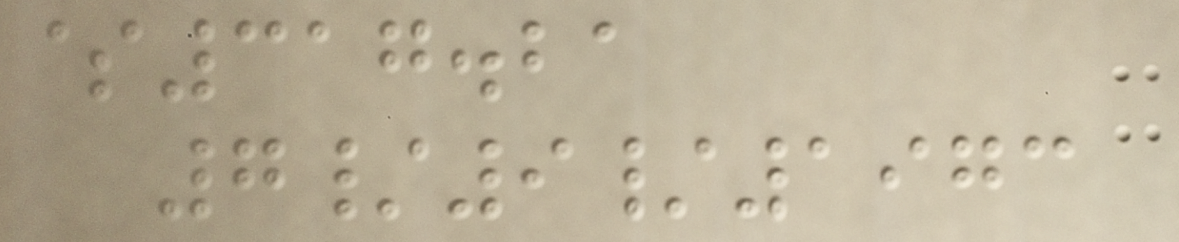$317.21
7/9/1973
